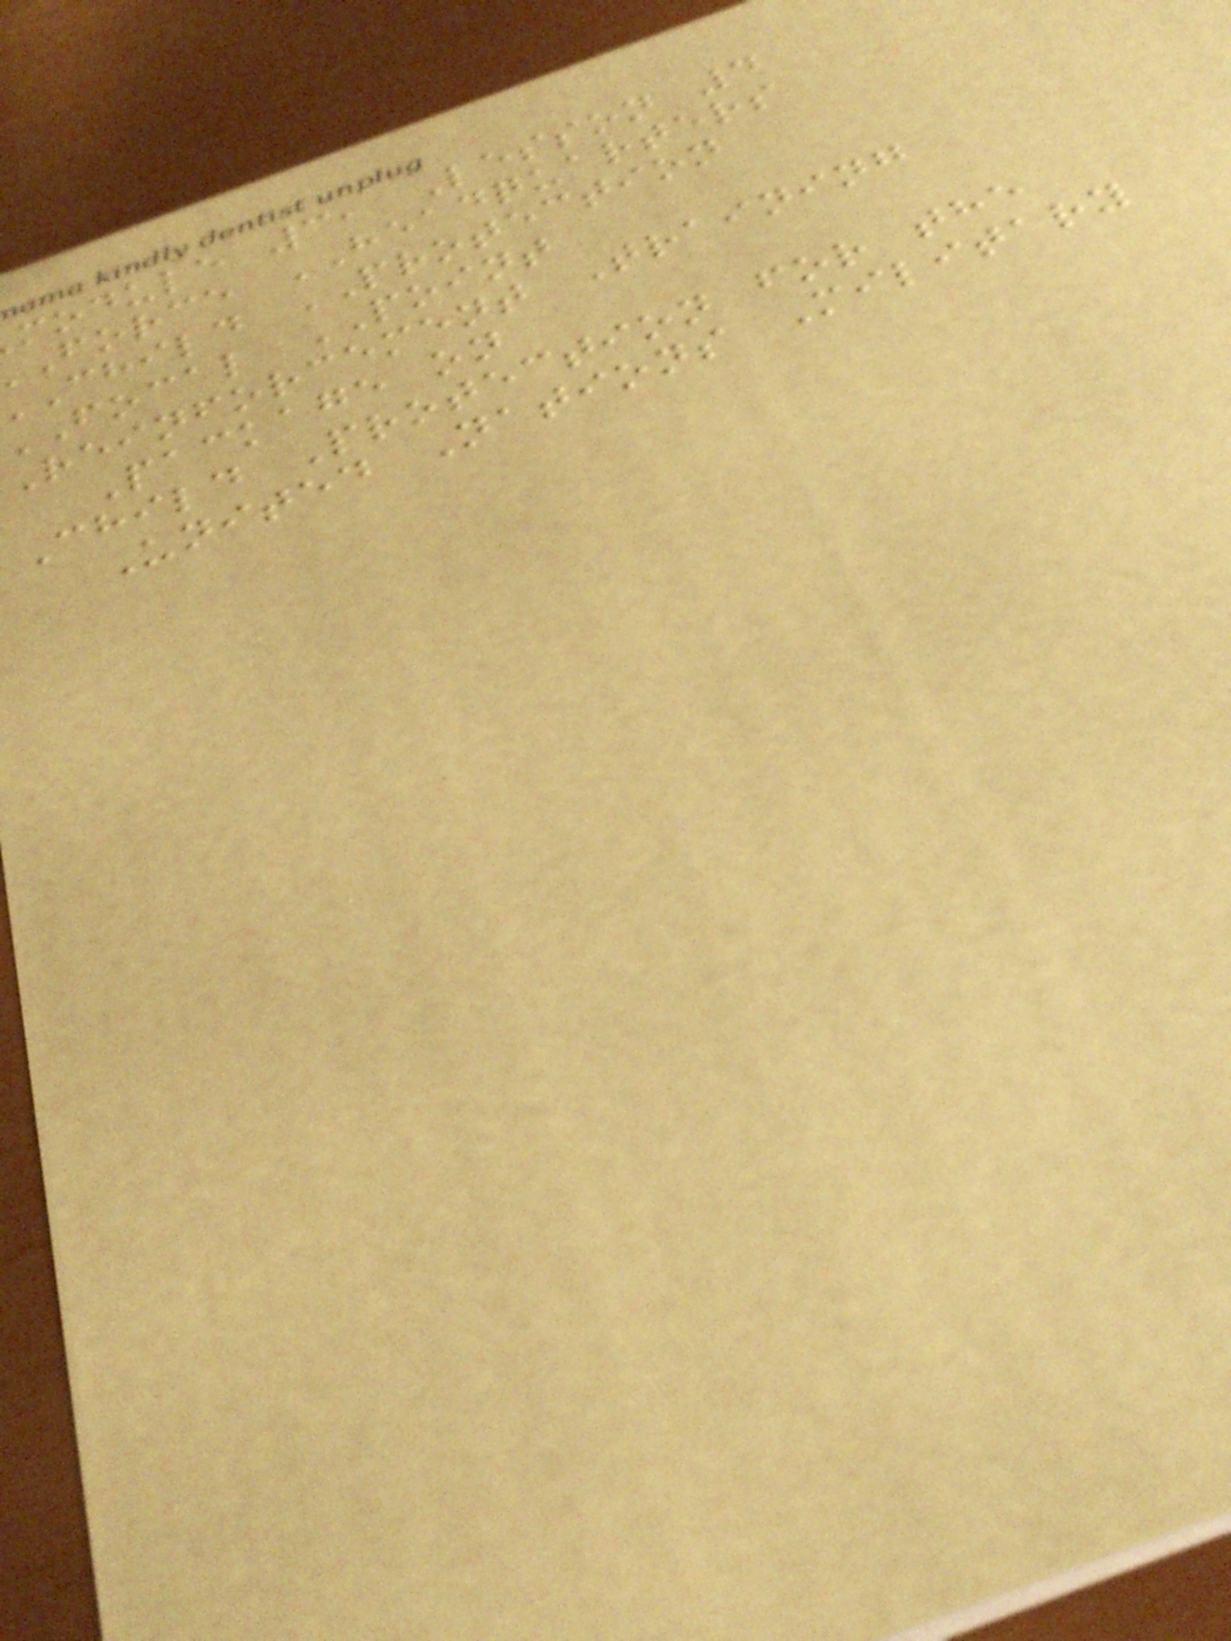module 3, Lesson 4
force HEADQUARTERS
child PROTECTION
focal POINT
Reinforcement Training
Package on
Child Protection for the
United Nations Military
